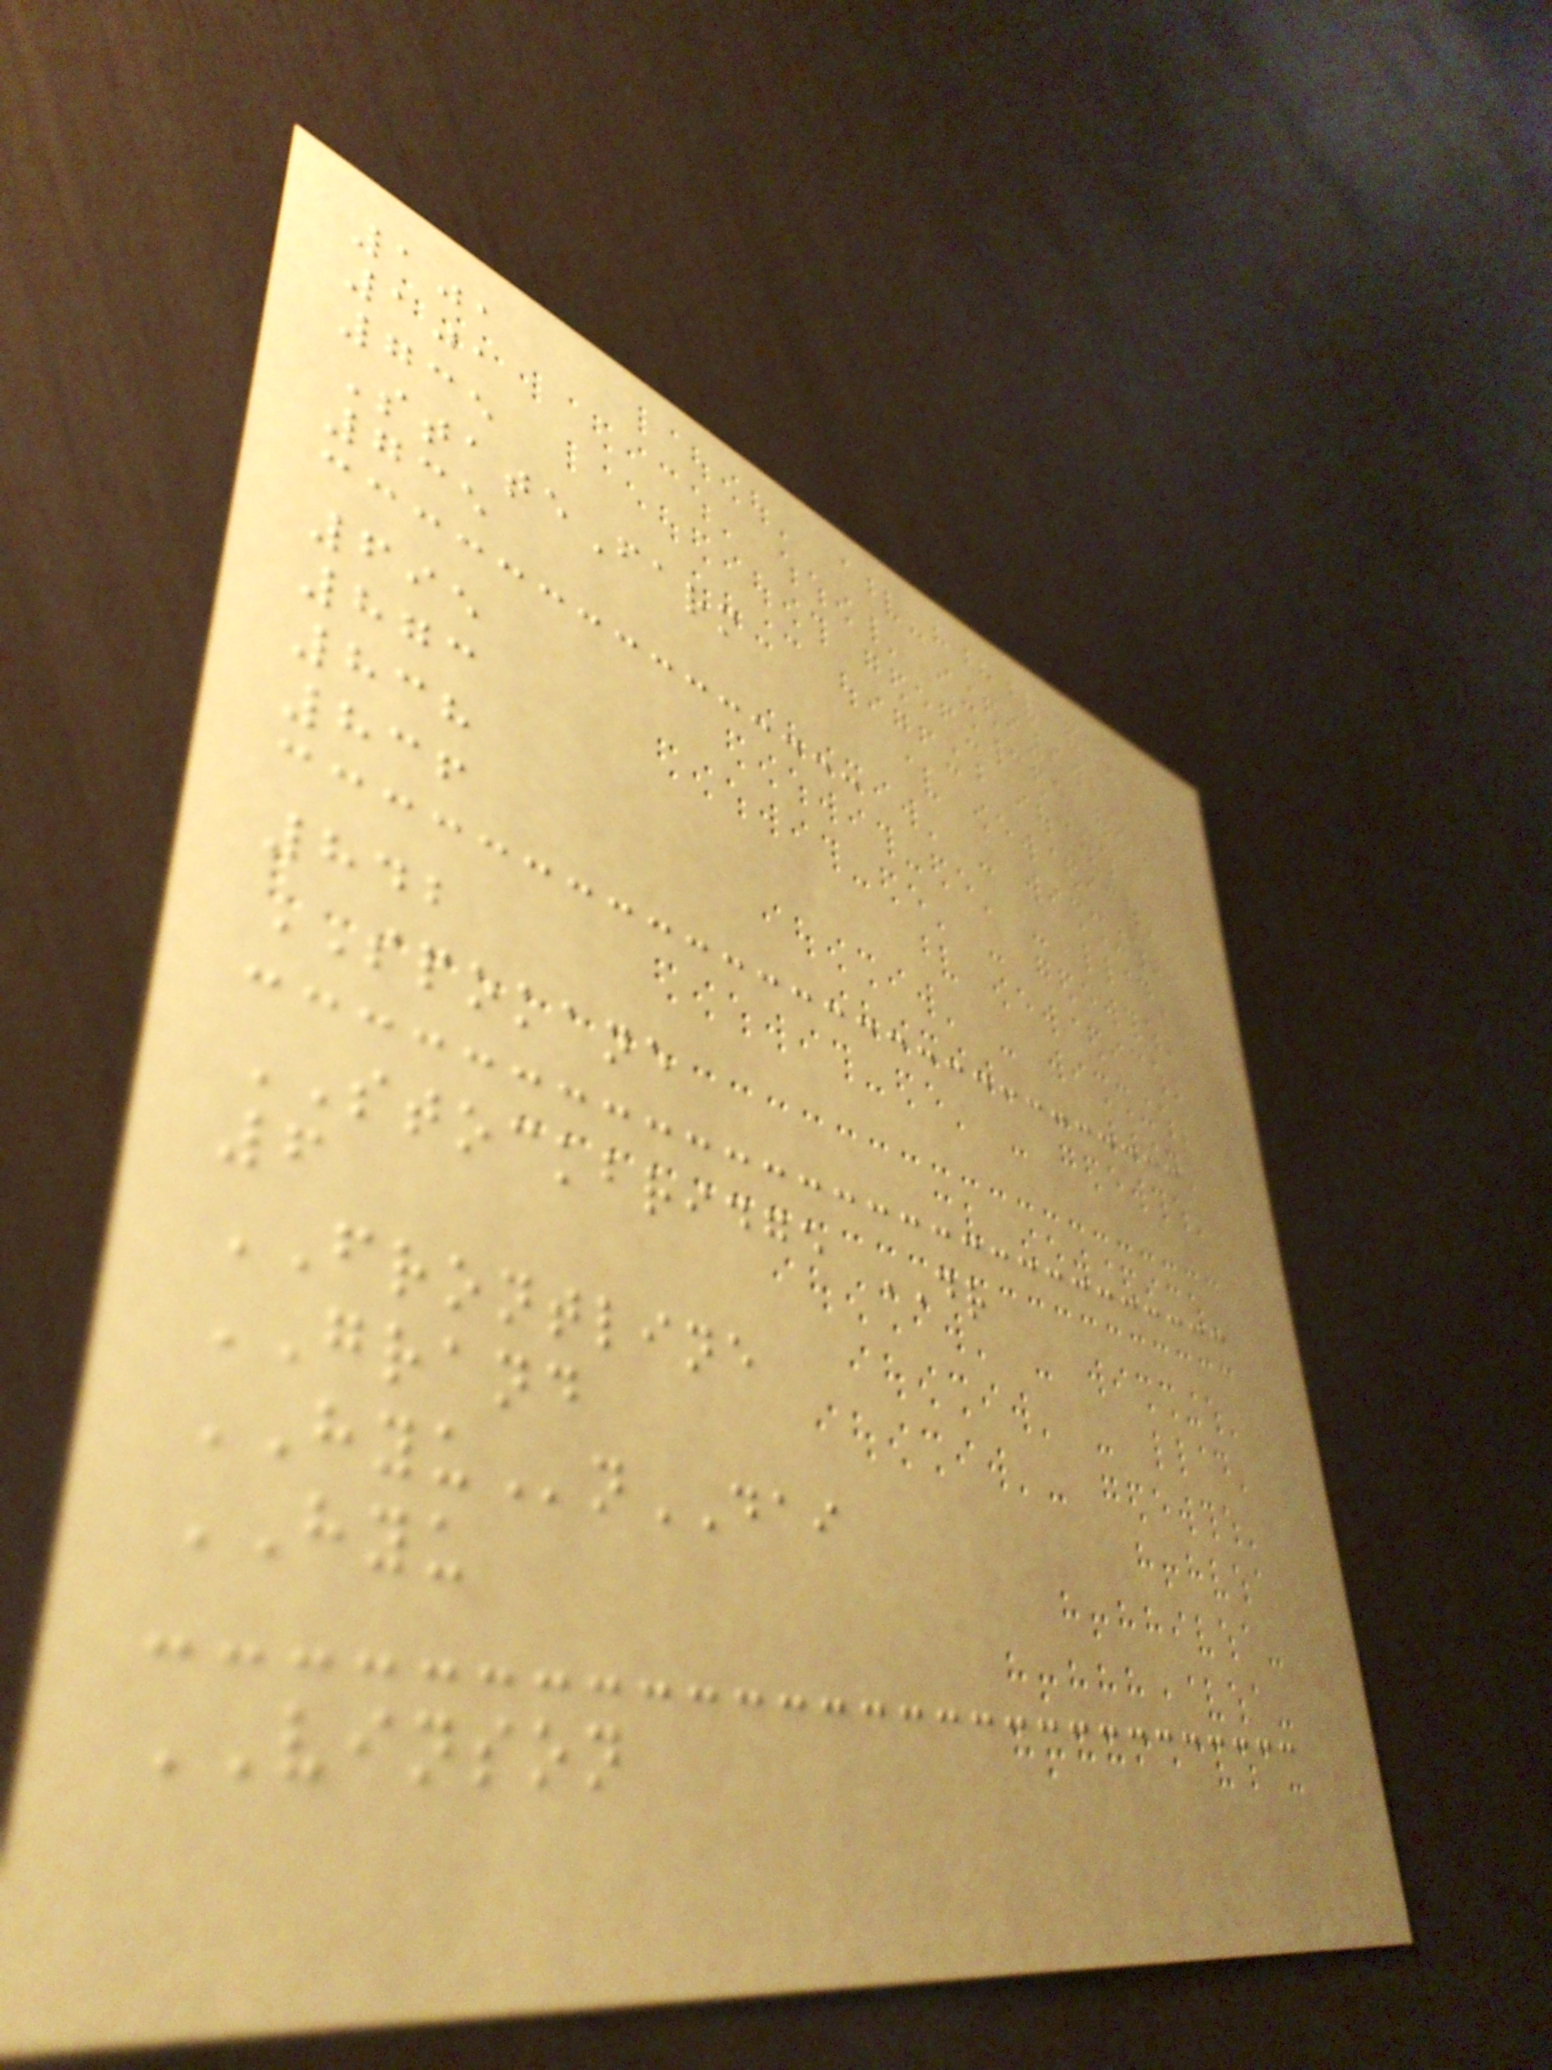101
101
735
StateFarm
735
695
873
838
836
842
SPOKANE
STOCKBRIDGE DR
6
FRONTLINE
GRAND
HYUnDAI
HYU
VINSON
